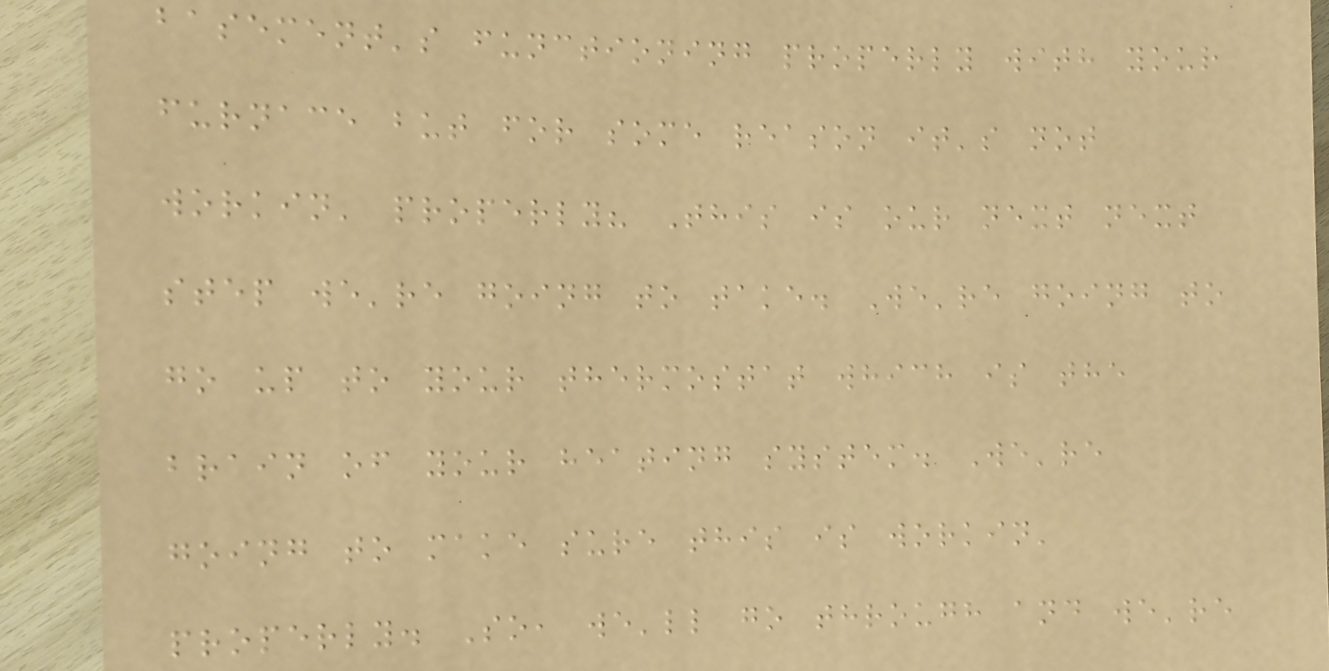basement's functioning properly with your
furnace but for some reason it's not
workin' properly? This is our next next
step we're going to take. We're going to
go up to your thermostat which is the
brain of your heating system. We're
going to make sure this is workin'
properly. So, we'll go through and we're
